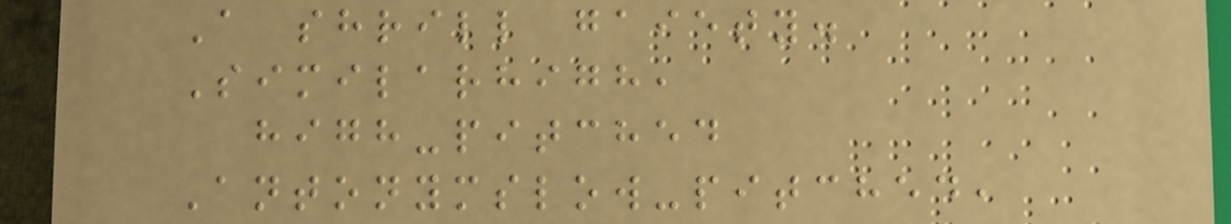A shrill gaiety.
Similarhigh,
high-pitched
Antonymslow-pitched,
